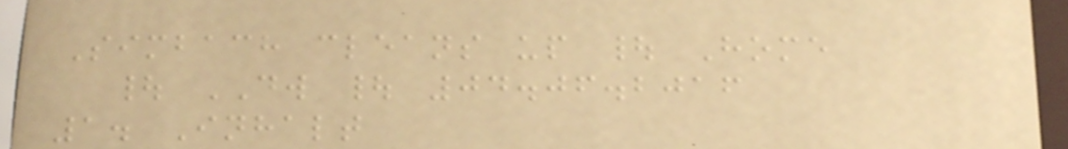Simbach cleans up | Home
| DW | 04.06.2016
1. Inhalt
